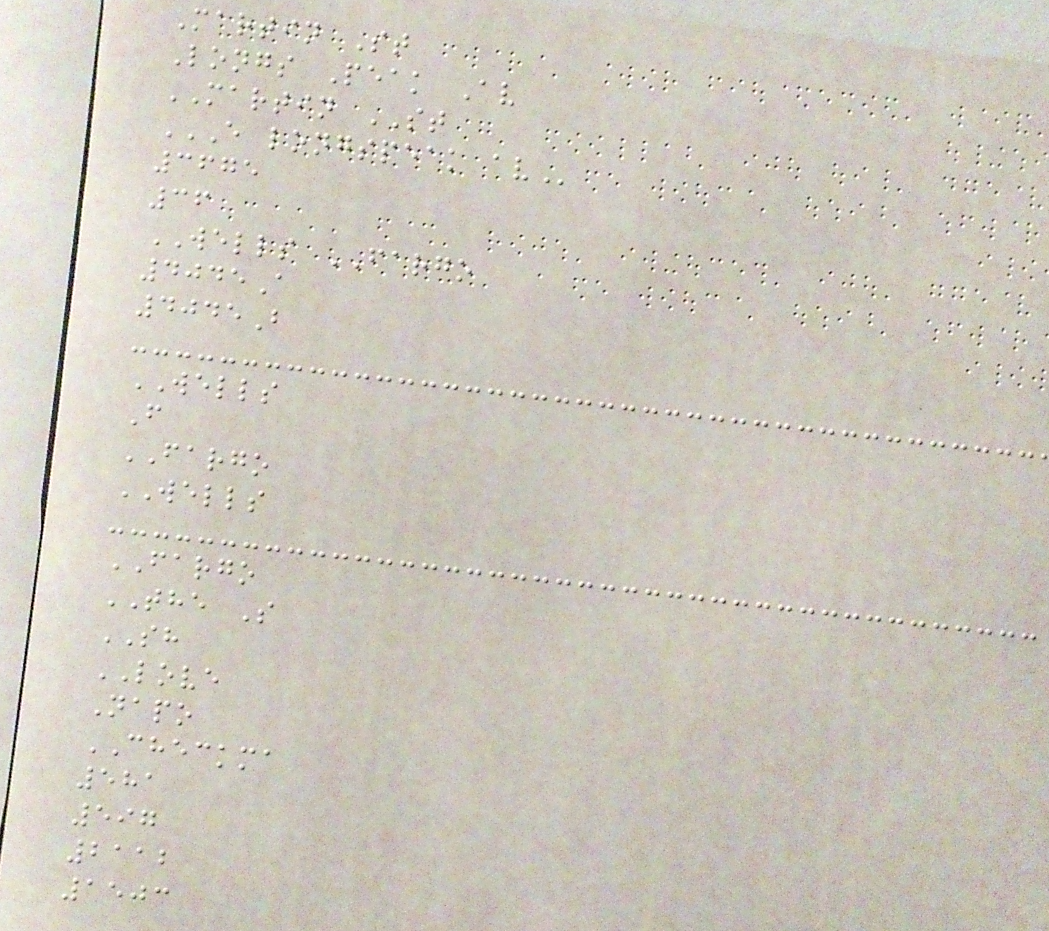Martin St
Longs Peak Av
MARTIN ST
E LONGSPEAK AV
3675
36
WELLS FARGO
4045A
4045B
WELLS
F
FARGO
WELLS
FARGO
THE S
SH
LOVE
Napo
CHECKMA
581
597
2112
1503
